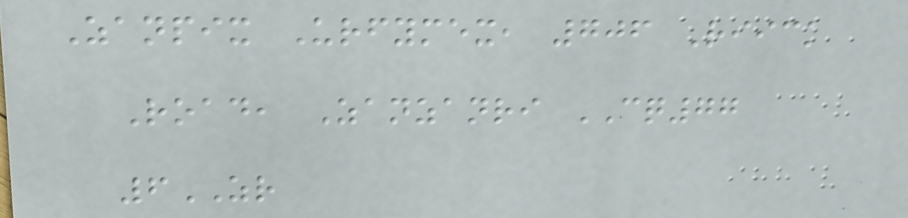Zanpix Urfymex, 706 Riick
Road, Zanzanri CQ77
6ZR
